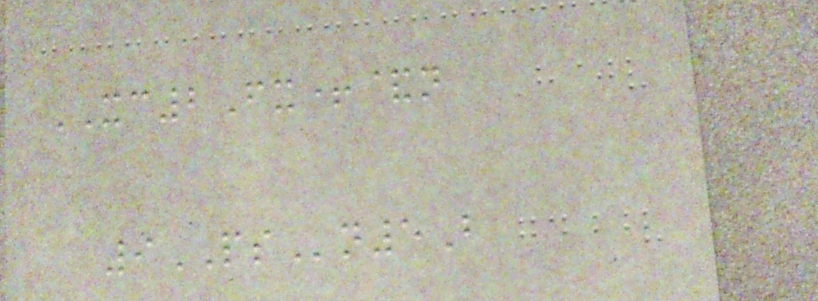XC2Fx+&n
9PSn5B
